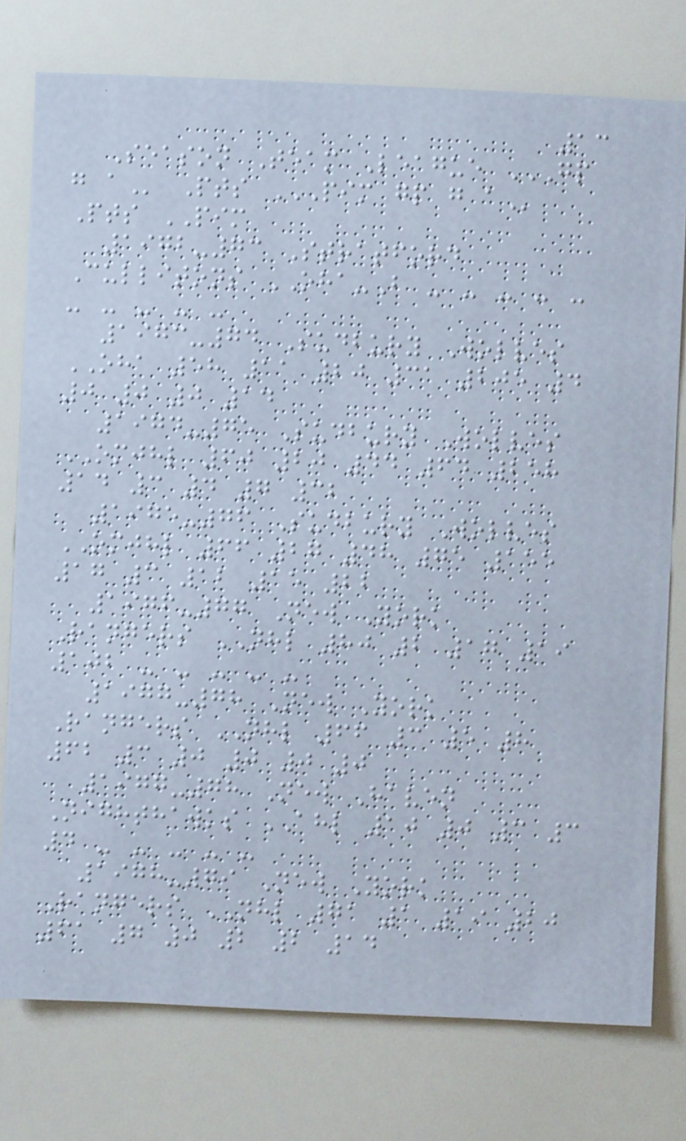13
Season Team League GP
G A Pts PIM GP G A
Pts PIM
1972-73 Stratford
Cullitons OHA-B - - - - -
- - - - -
1973-74 Sudbury Wolves
OHA 58 11 20 31 205 4
0 0 0 14
1974-75 Sudbury Wolves
OMJHL 60 20 44 64 258
14 3 4 7 32
1975-76 Sudbury Wolves
OMJHL 66 27 48 75 155
17 3 12 15 22
1976-77 New York
Rangers NHL 80 2 17 19
102 - - - - -
1977-78 New York
Rangers NHL 66 3 5 8
62 3 0 0 0 0
1977-78 New Haven
Nighthawks AHL 10 0 3 3
4 - - - - -
1978-79 New York
Rangers NHL 71 1 19 20
61 7 0 2 2 14
